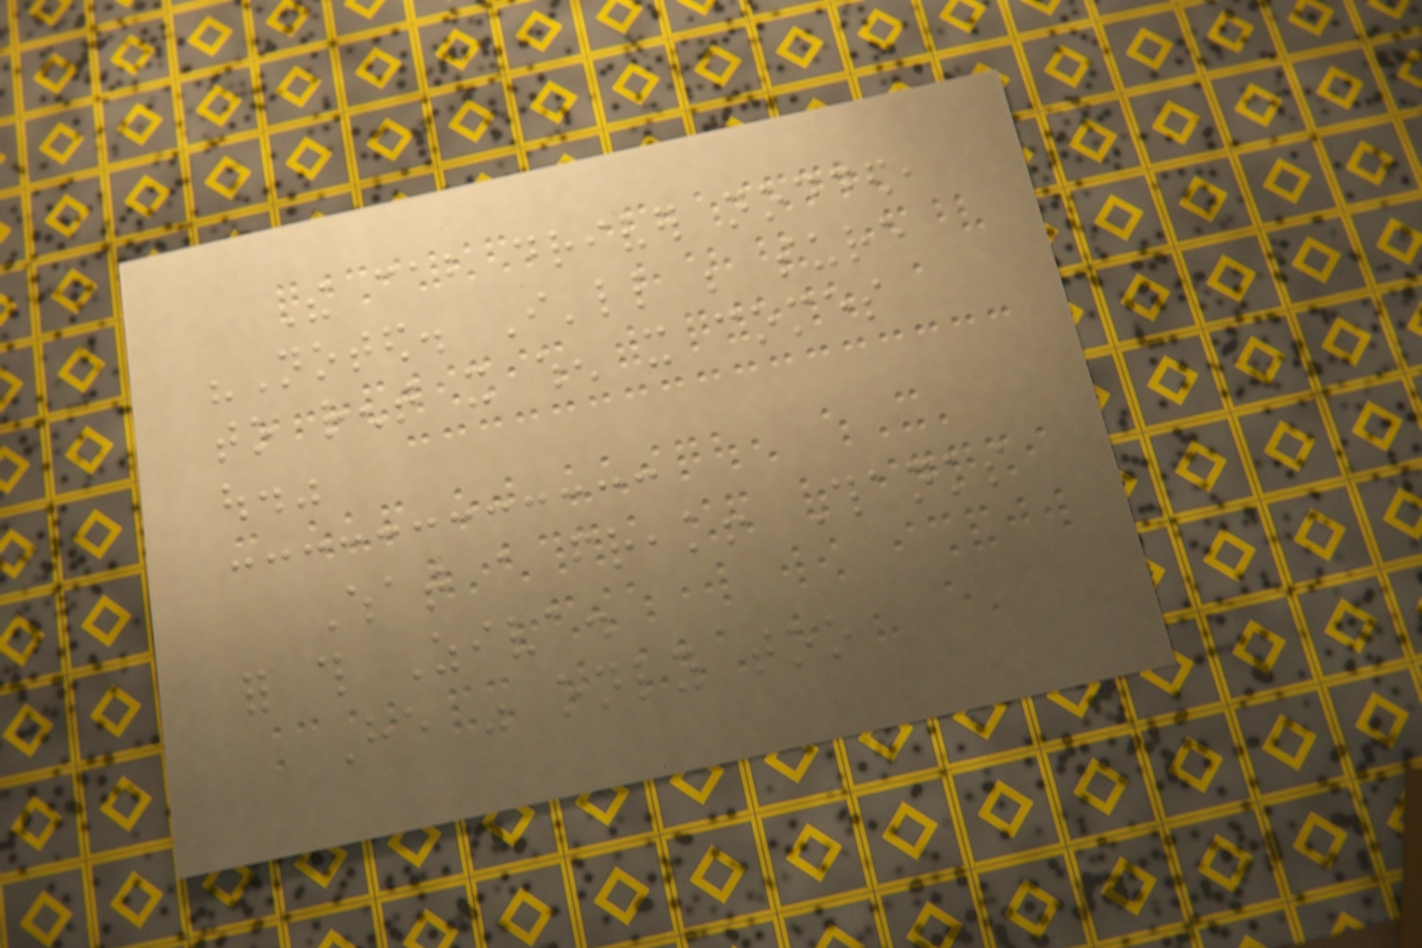The cab driver nodded,
"Noted. I'll be sure
to rent it when it comes
out."
What a freak! Thanks
for this Ziva.
He was only too
